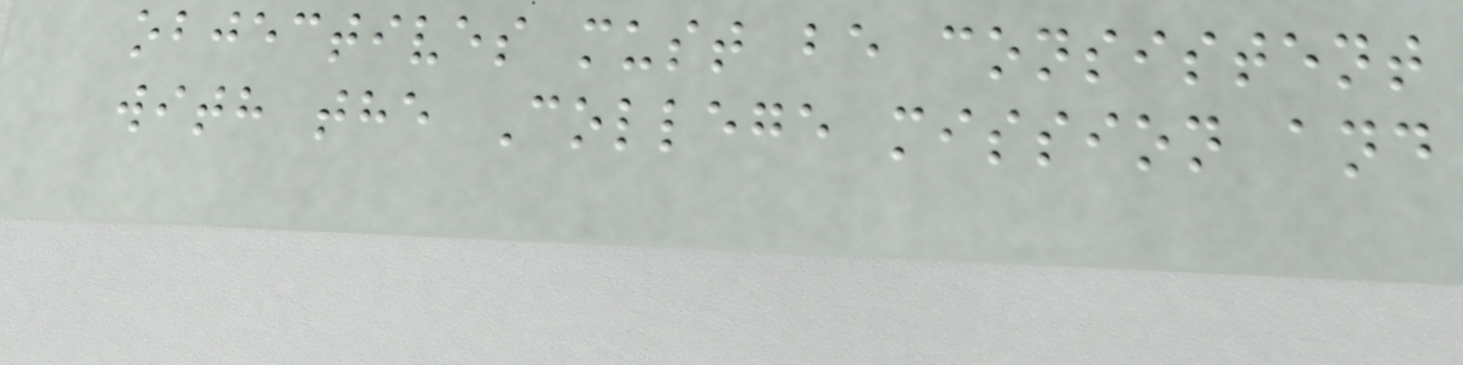objectives must be consistent
with the College mission and
